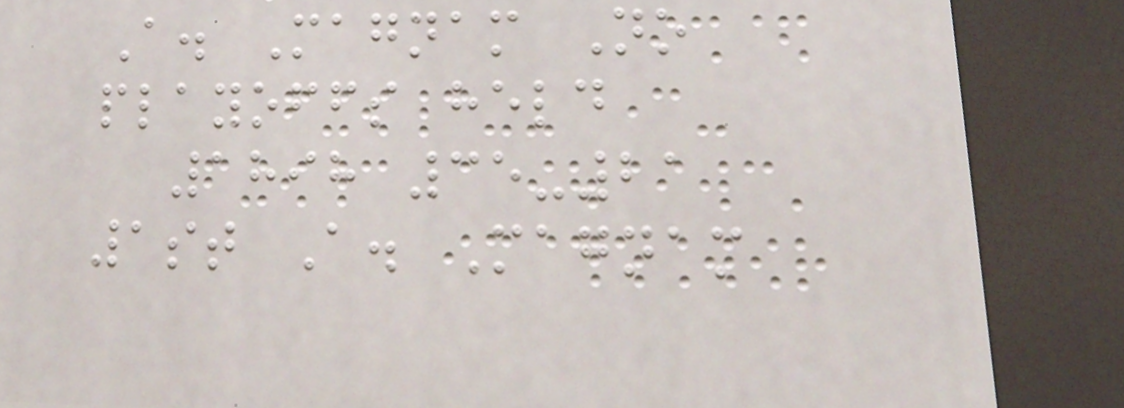A. Magnam No
playoffs held
1898 35-21
1st A. Magnam
